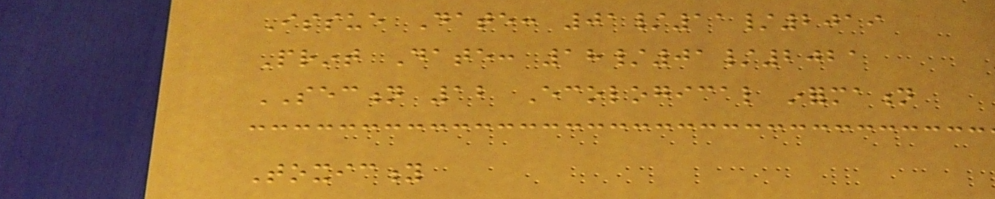Issue Date: 01/11/2019
Print Date: 18/01/2021
SECTION 12 Ecological information
Toxicity
